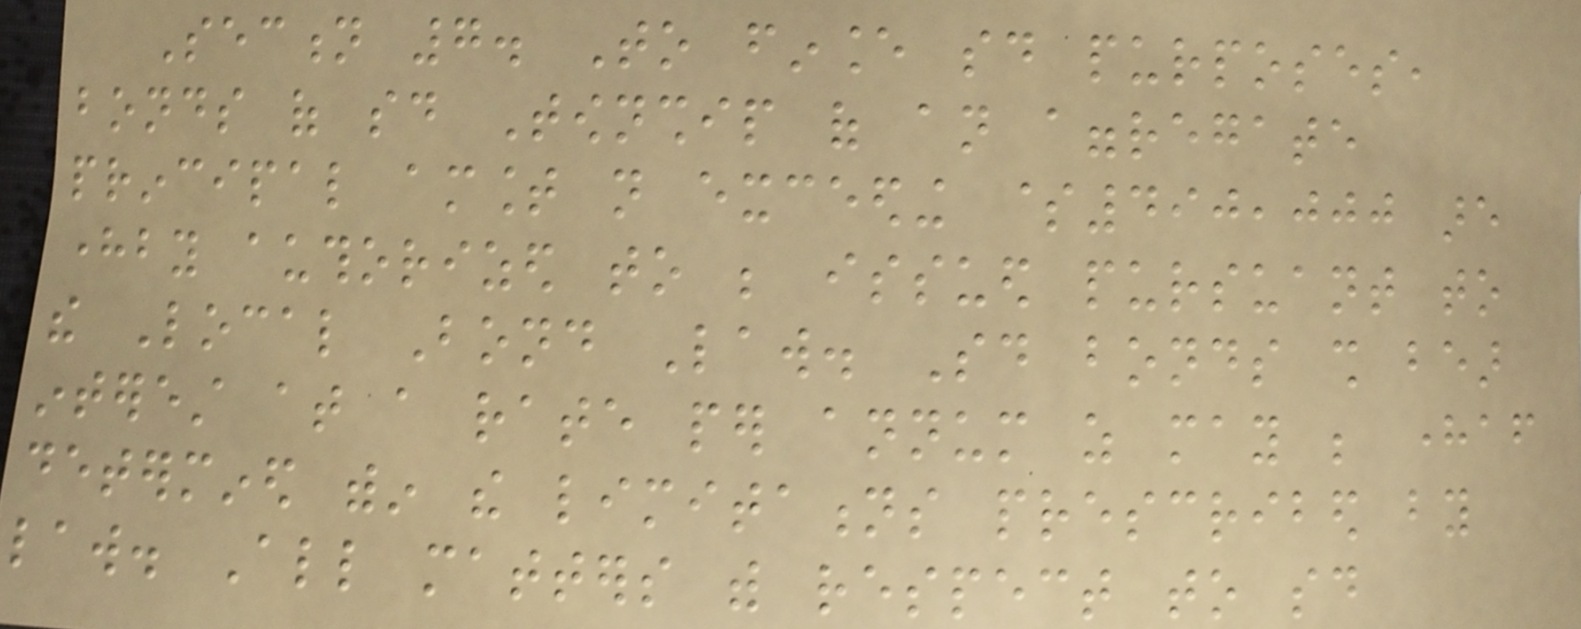Section 7. To finance said purposes,
bonds of said Township of an aggregate
principal amount not exceeding $490,000 are
hereby authorized to be issued pursuant to
the Local Bond Law. Said bonds shall bear
interest at a rate per annum as may be hereafter
determined within the limitations prescribed by
law. All matters with respect to said
